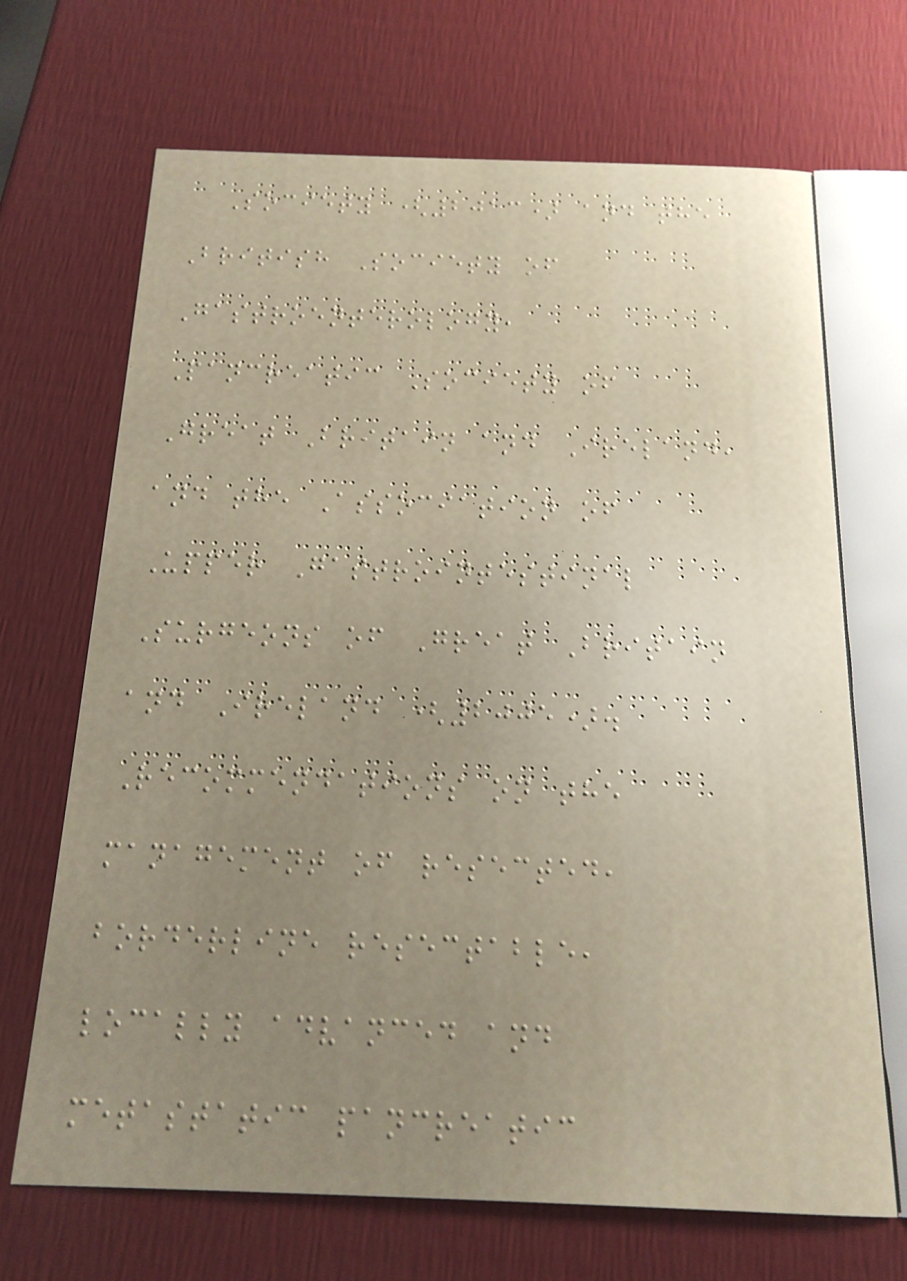Society (2013) and the
British Society of
Gastroenterology,
Pancreatic Society of
Great Britain and Ireland,
and the Association of
Upper Gastrointestinal
Surgeons of Great Britain
and Ireland (2005).
Recommendations on the
management of resected,
borderline resectable,
locally advanced and
metastatic pancreatic
